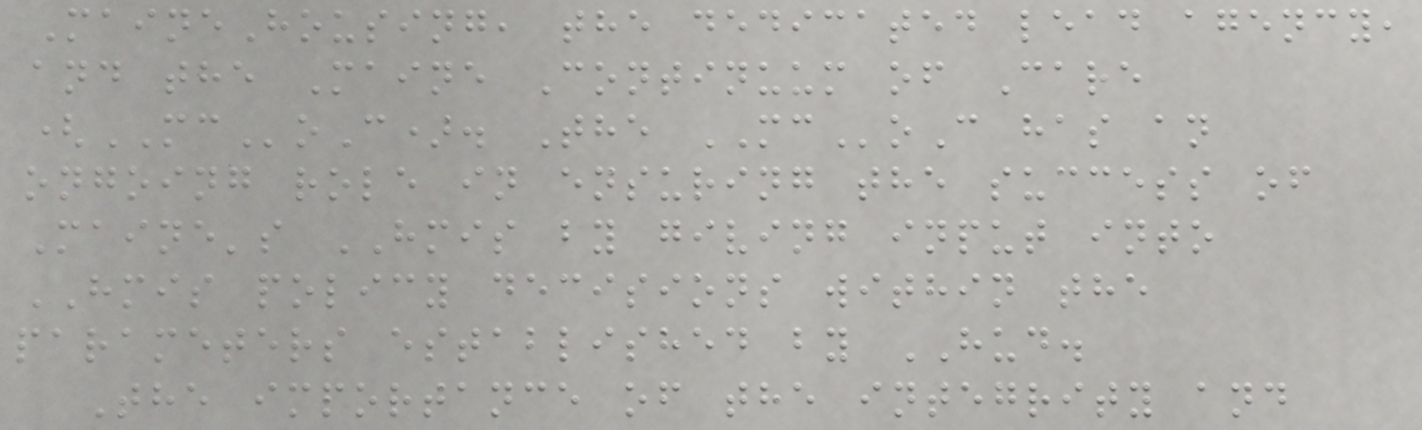MaineHousing, the dedicated lead agency,
and the Maine Continuum of Care
(MCoC). The MCoC has an
ongoing role in ensuring the success of
Maine's HMIS by giving input into
HMIS policy decisions within the
parameters established by HUD.
The importance of the integrity and
